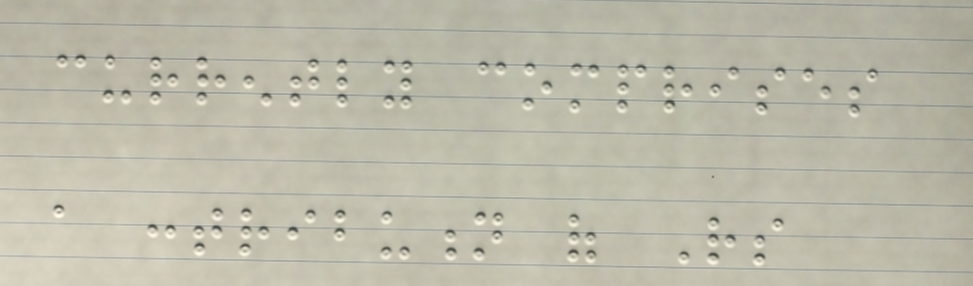currently comprises
a contribution of Rs
